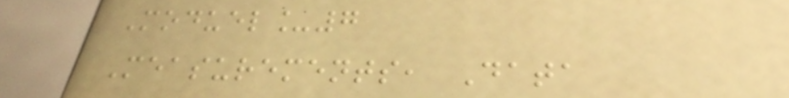Moduel_7
Measurements, Data
